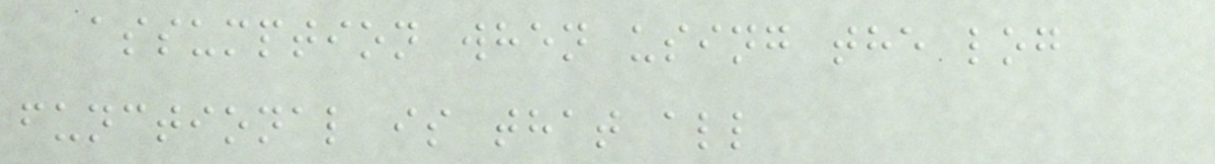assumption when using the log
functional is that all
